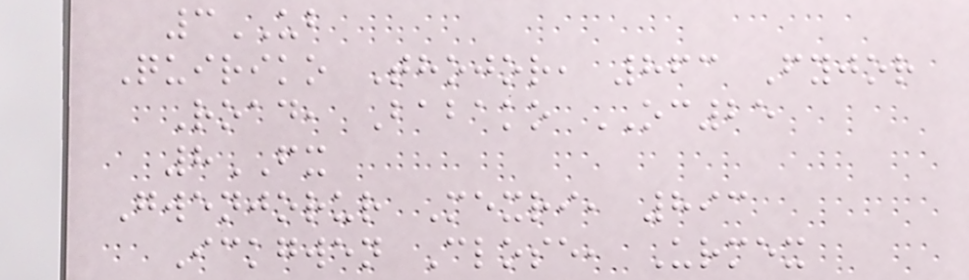3UB
Quiriko Thojor, 863 Fyjor
Road, Babako OC25
8FX
Gwenjorur Mexri, 893
Ickgwen Close, Urmex
